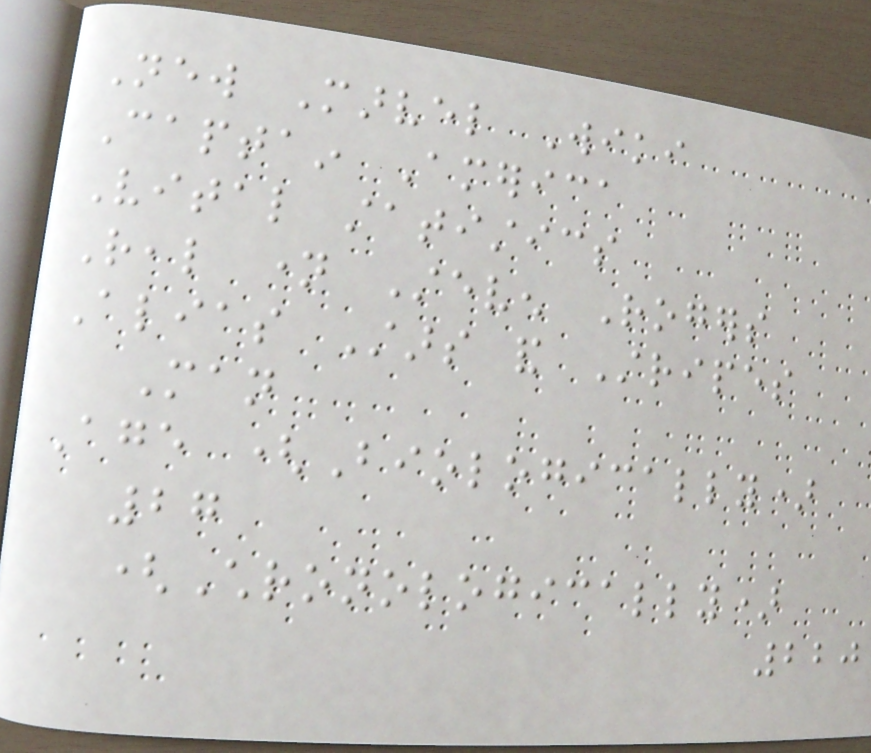New Marvel Wiki
Captain America
Vital statistics
Real name Steven Rogers
Alias Stars and Stripes
Man
Age (Biologically)
27
(Chronologically)
220
